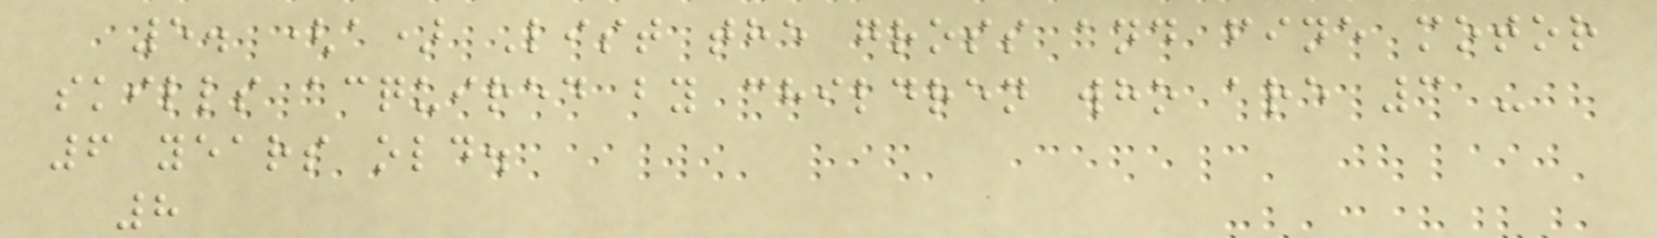5. (a) List the gross and fine motor
skills acquired by children who are 3 -
6 years old.
8
